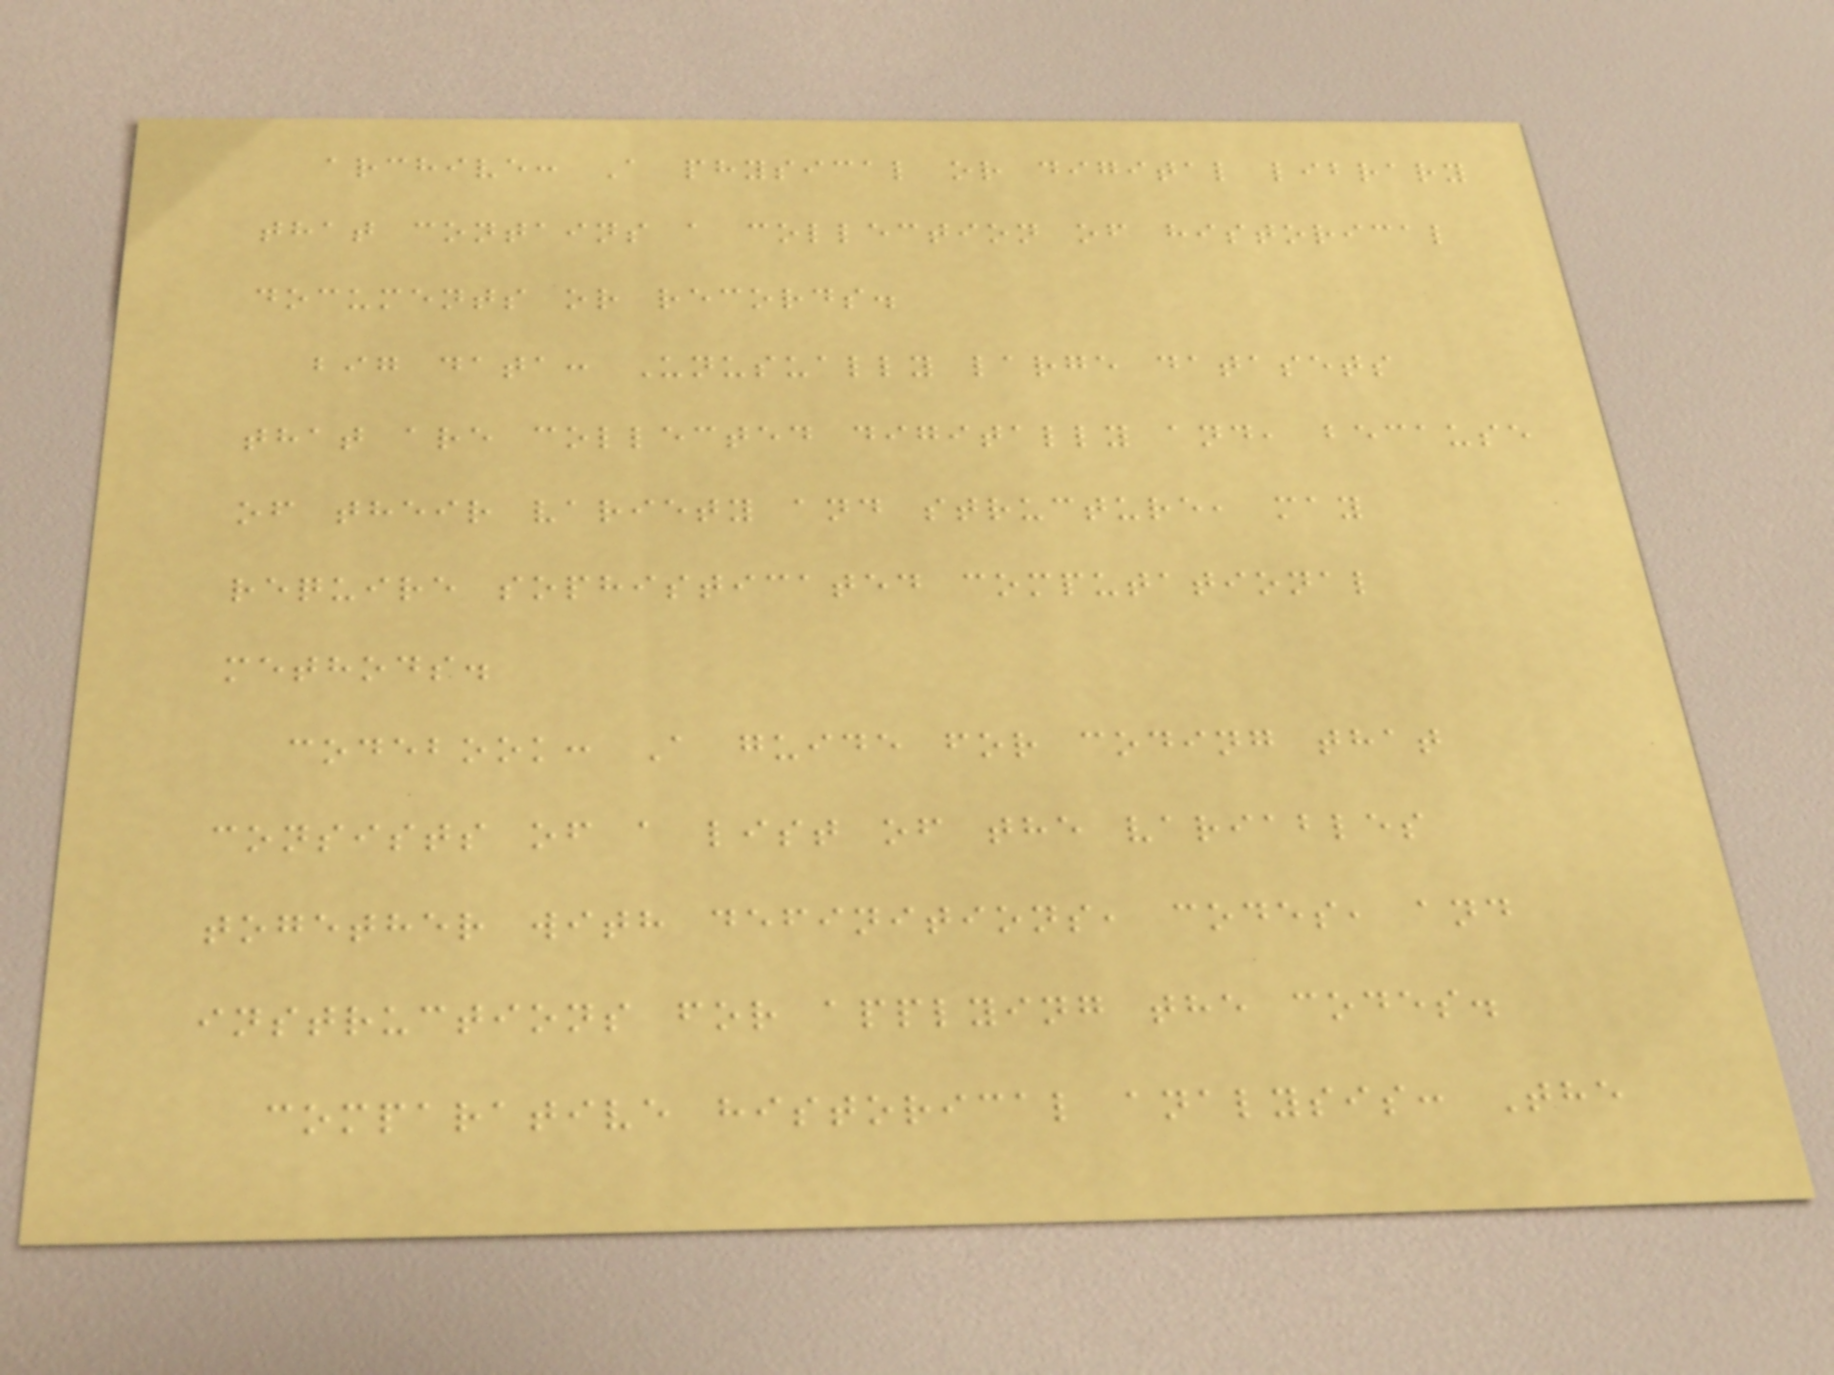archive: A physical or digital library
that contains a collection of historical
documents or records.
big data: Unusually large datasets
that are collected digitally and, because
of their variety and structure, may
require sophisticated computational
methods.
codebook: A guide for coding that
consists of a list of the variables
together with definitions, codes, and
instructions for applying the codes.
comparative historical analysis: The
